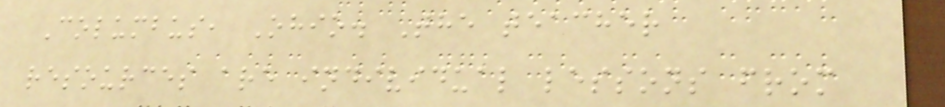Columbus, Ohio. The teacher
resources are individual lessons from
